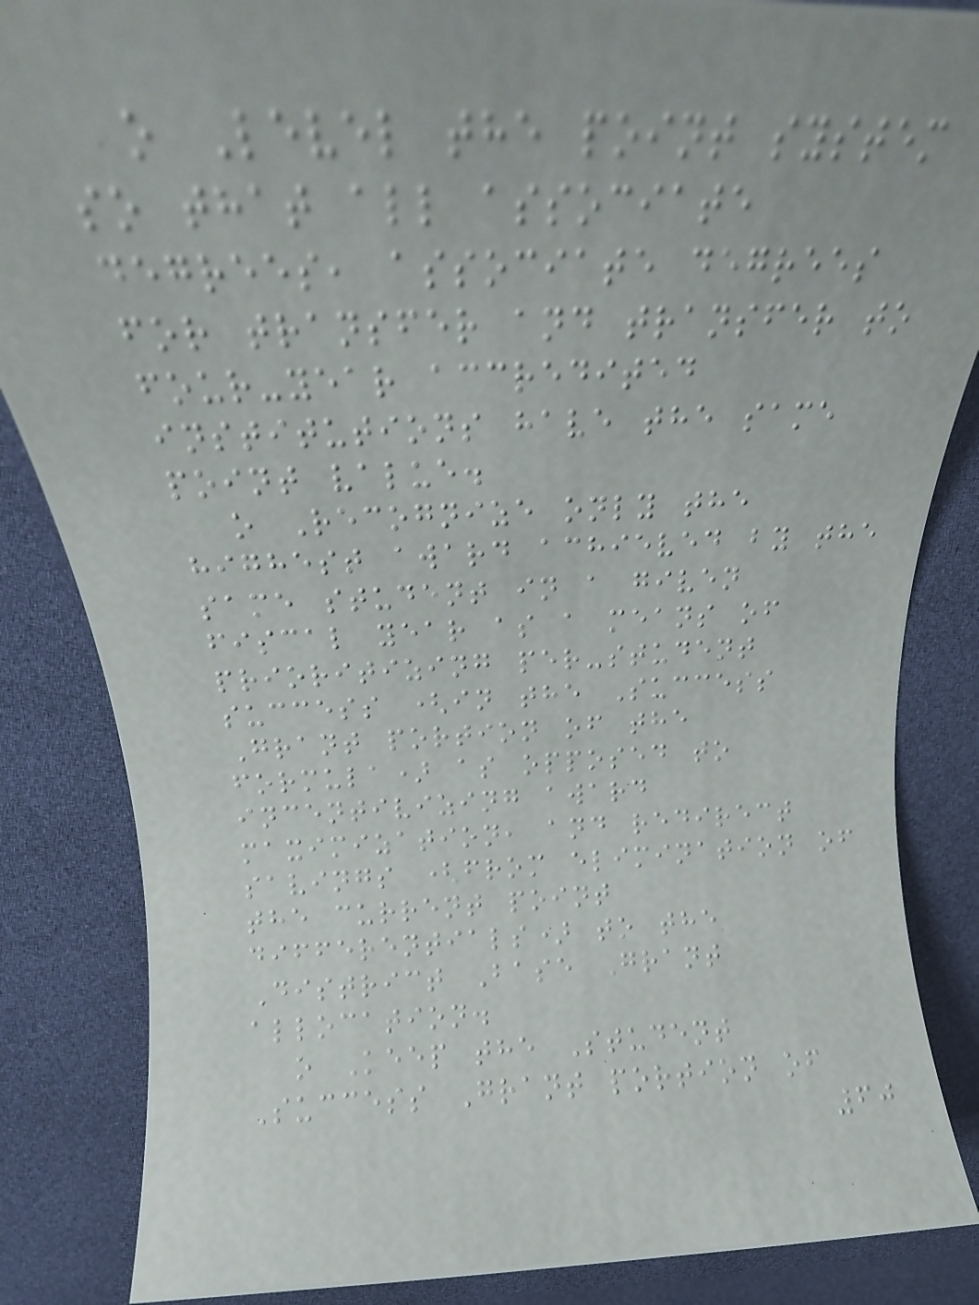o Level the point system
so that all associate
degrees, associate degrees
for transfer and transfer to
four-year accredited
institutions have the same
point value.
o Recognize only the
highest award achieved by the
same student in a given
fiscal year as a means of
prioritizing per-student
success (in the Success
Grant portion of the
formula) as opposed to
incentivizing award
maximization, and redirect
savings (from elimination of
the current point
differentials) to the
District Base Grant
allocation.
o Keep the Student
Success Grant portion of
60
